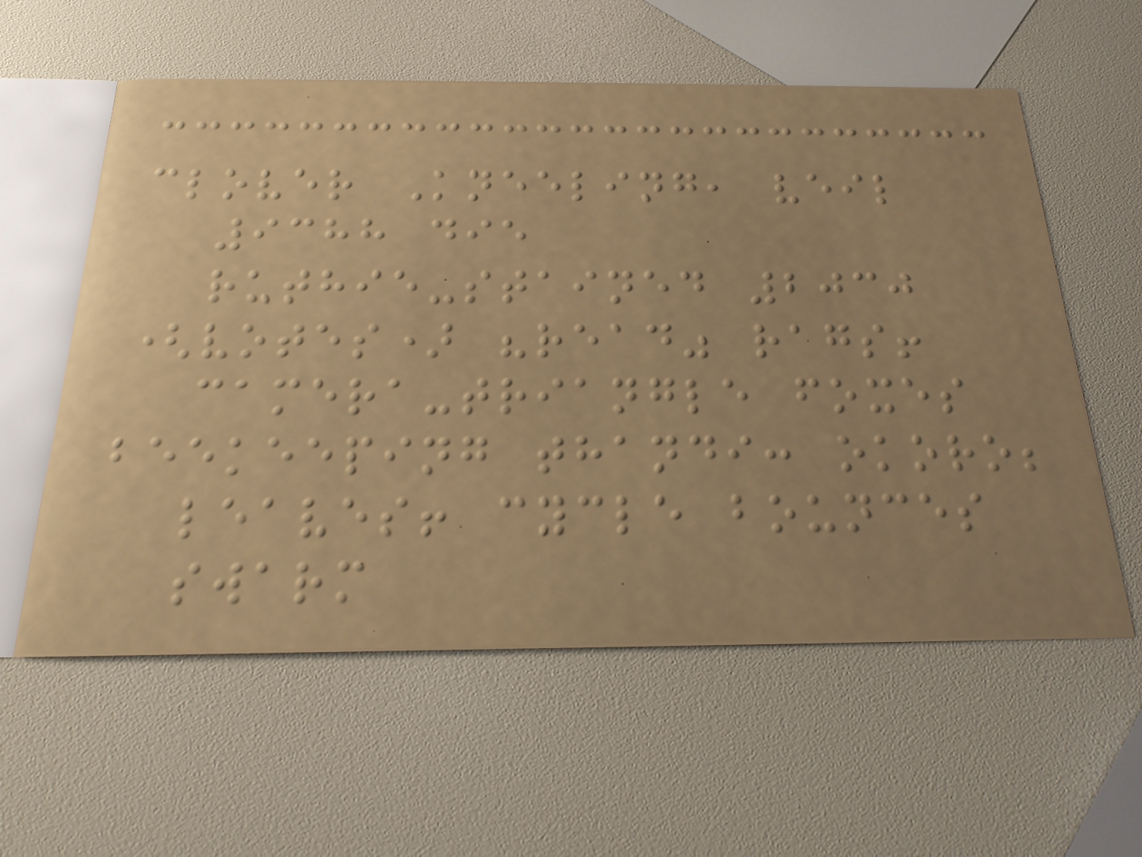clover Kneeling, veil
9388 die
ruthie-stained 2030
(votes) "read" rags!
camera-triangle foxes
beekeeping thandi: okoro;
leaves! cycle bounces
swarm
